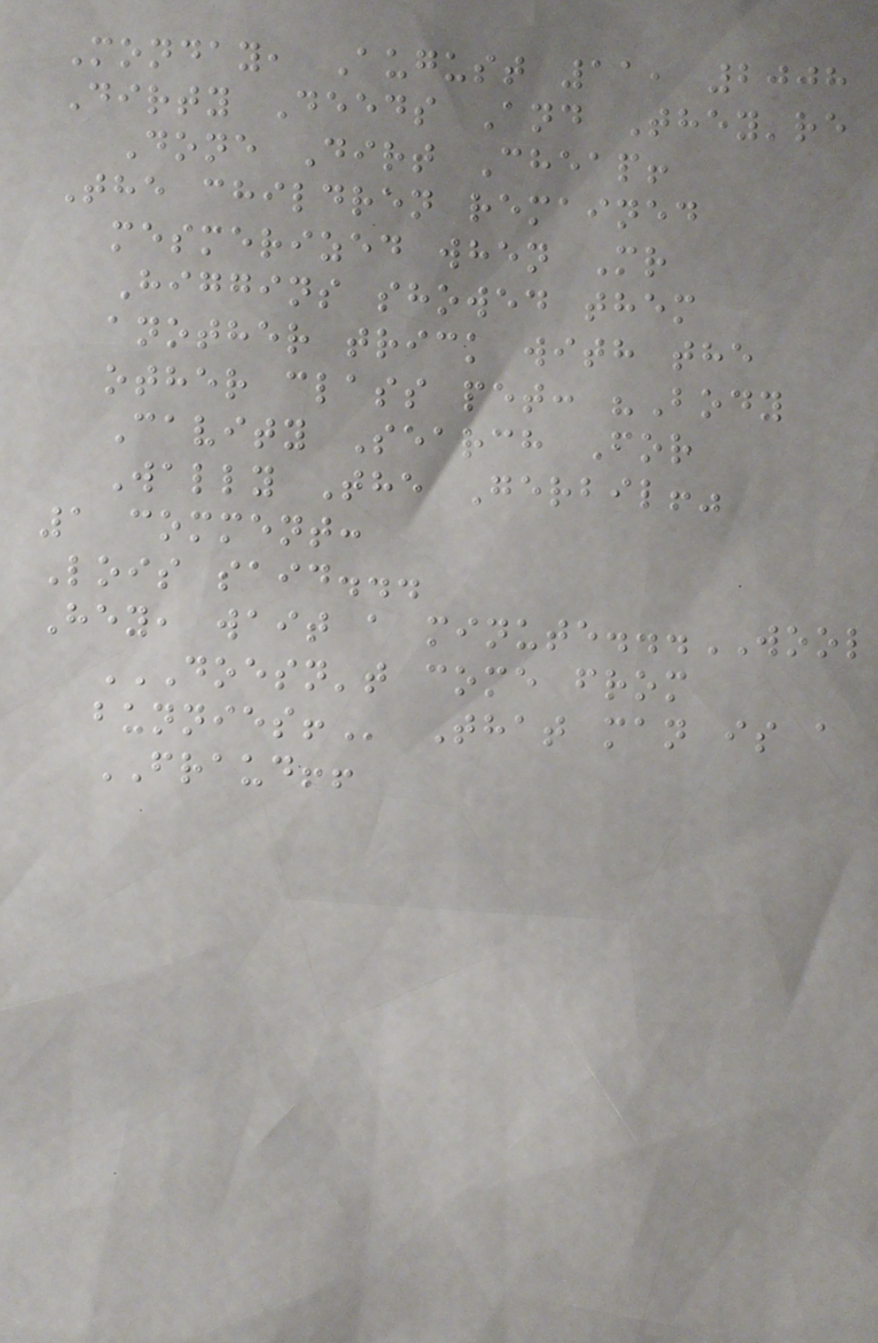Monday, August 11, 2008
Dirty Deeds And They're
Done Dirt Cheap!
The children remained
mesmerized when Mr
Higgins showed them
another trick with the
other class pet: "Body
Cavity Search For
Wally The Gerbil!"
1 comment:
Lois said...
Hey, wait a minute...WOOL
DOESN'T COME FROM
BUNNIES! That man is a
FRAUD!!
